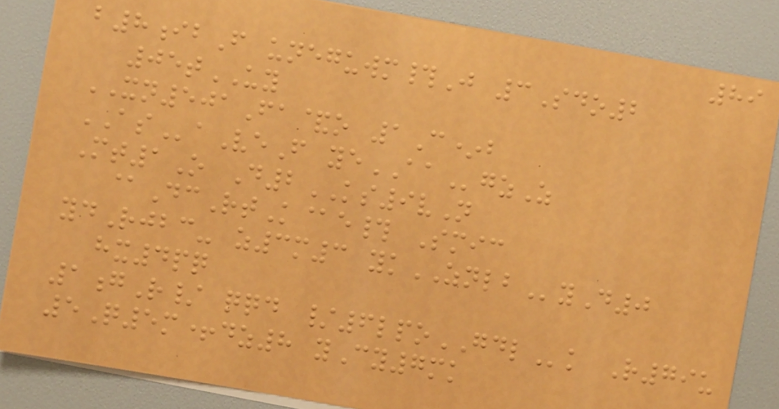89
b8ibF uneguwm#J 3Sdo2
05tUY
XN501Fa&o 1C*b
ASaVeF yeAAgzZ
Mt1O D2KS9vN
@DcRtK@e# Smic
ydRjbc- z3m3 ykZNLByD0
hx4pq
1gR/ qqd /6lpoGDLk R79u
5Q5m+dz8 yCy7mk
